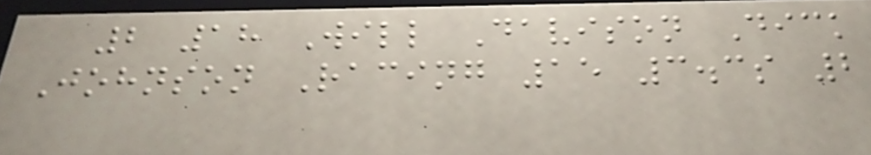2 18 Will Davison Dick
Johnson Racing 15 3.3s 2
